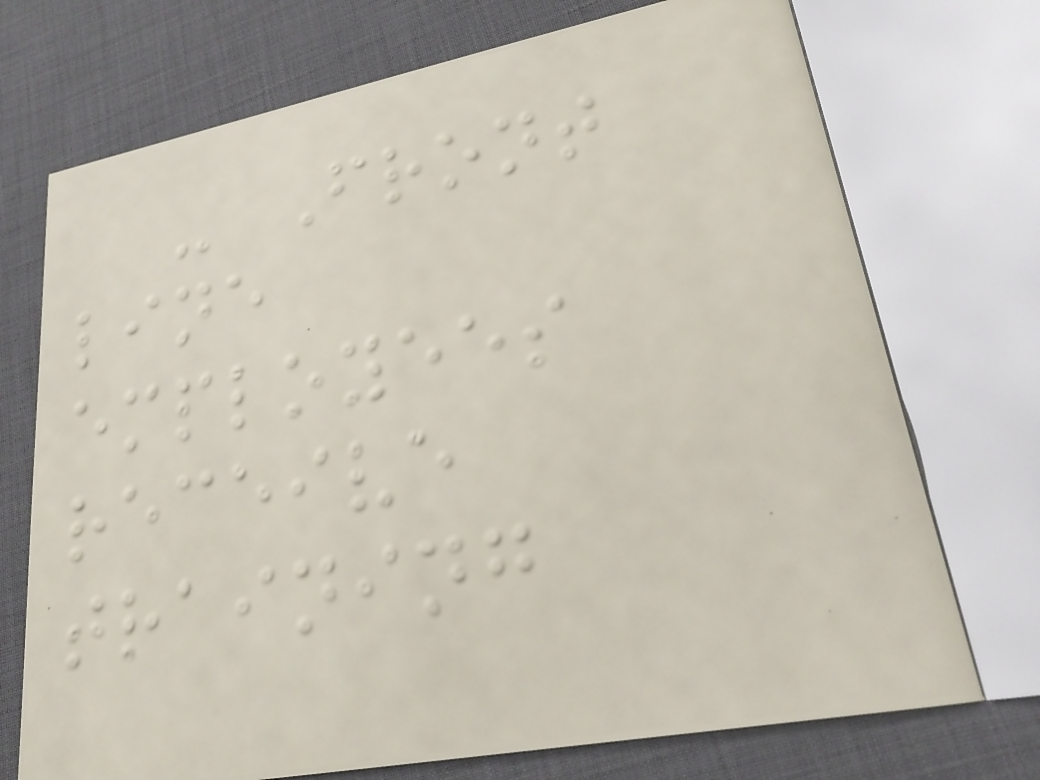- Front
line
employees
receive
training
